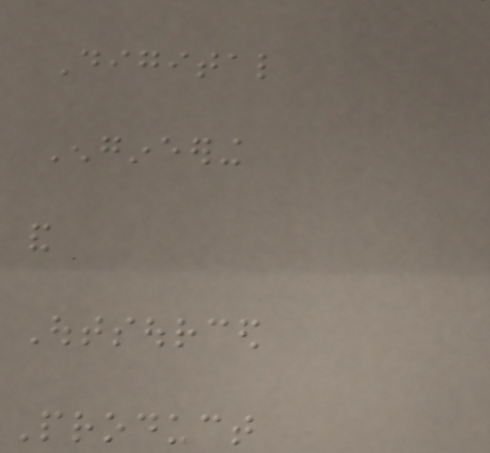Digital
Engineering
and
Outsourced
Product
